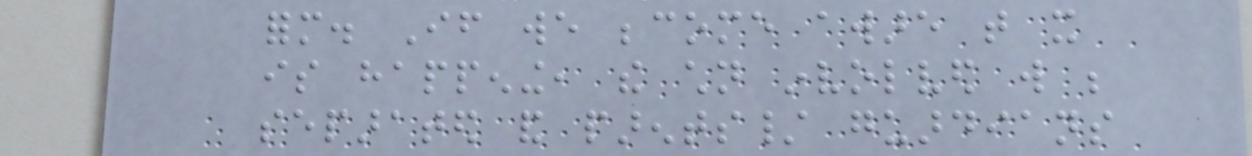form. If we become aware that it
is happening, the children involved will be
separated and parents/ guardians
